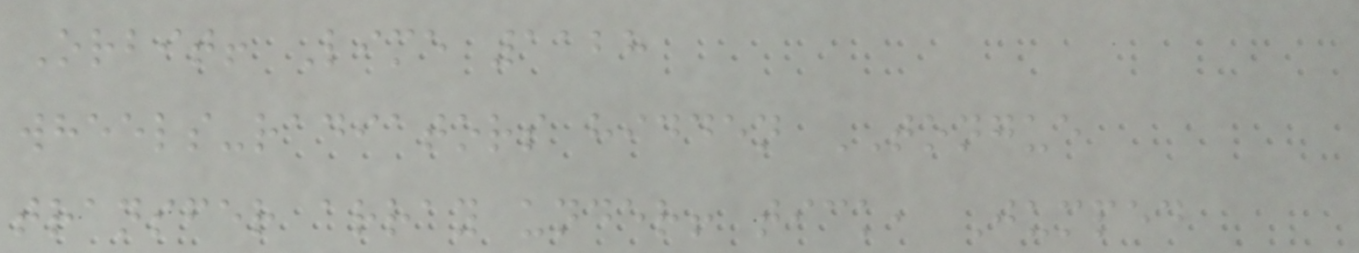Orbit! Lime 1128
wheels-radiators hidden TONGUE
transfer array under! tick, Jumped
